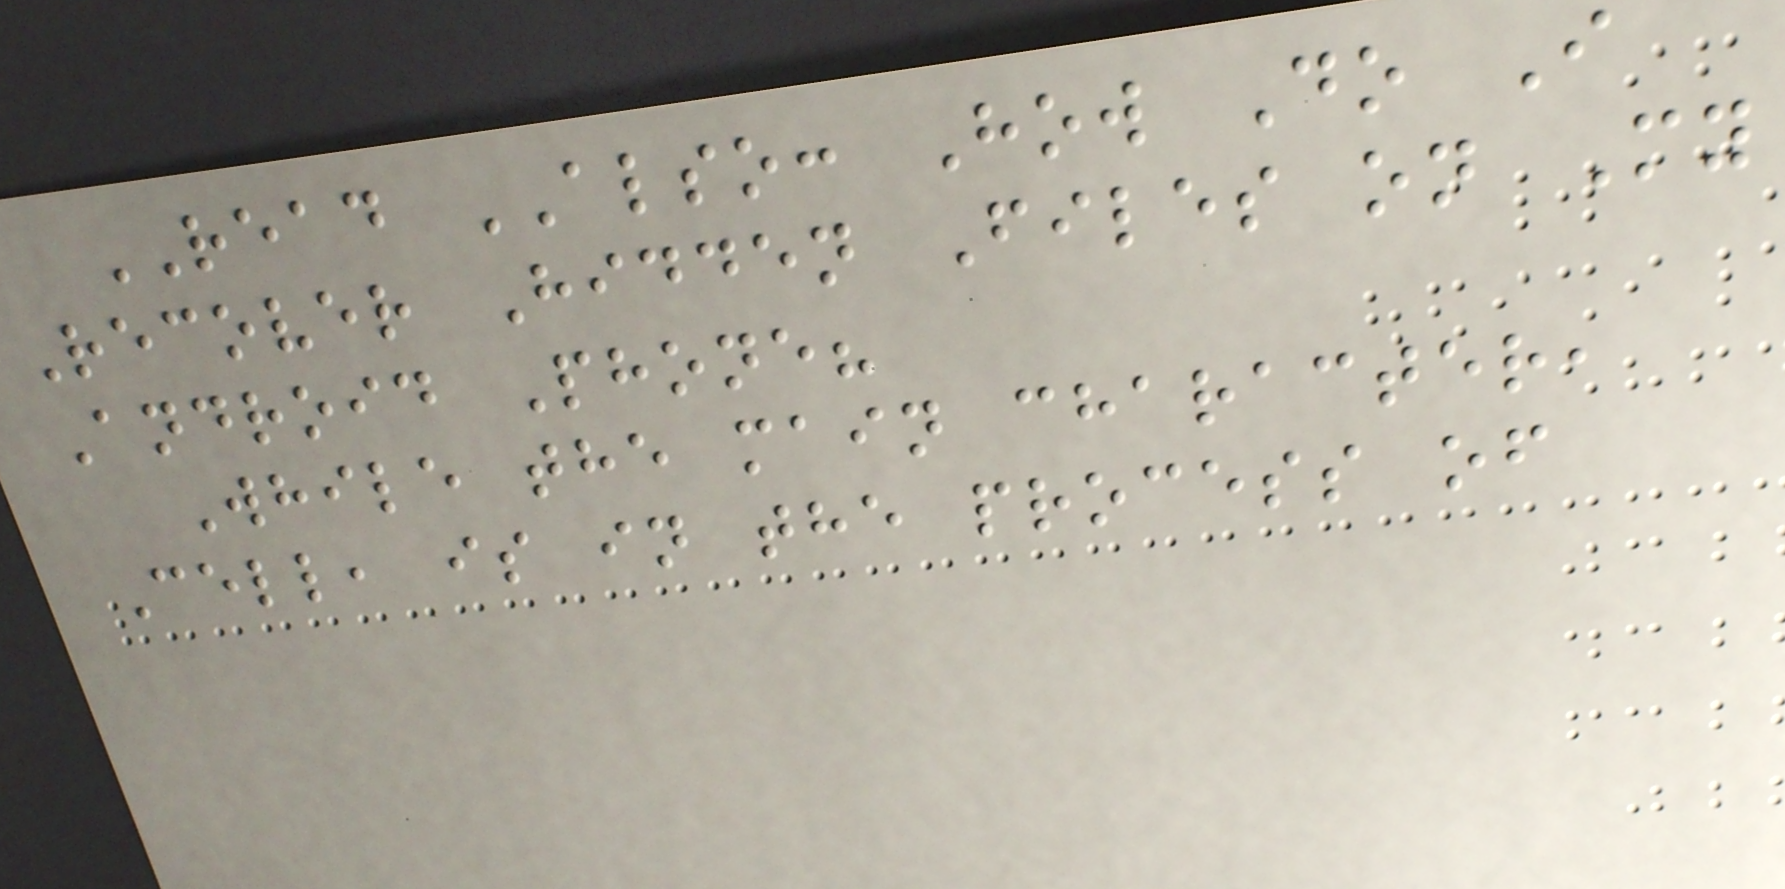READ ALSO: How Do I
Recover Hidden Files on My
Android Phone?
While the main character,
Cell, is in the process of
